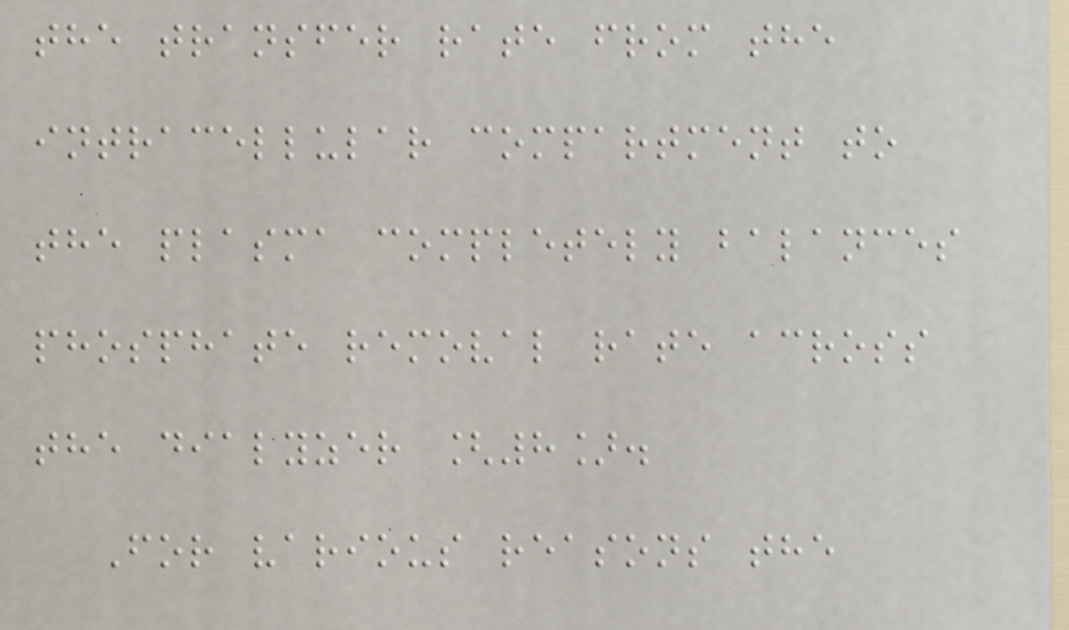the transfer rate from the
intracellular compartment to
the plasma completely balances
phosphate removal rate across
the dialyzer [8].
For various reasons the
